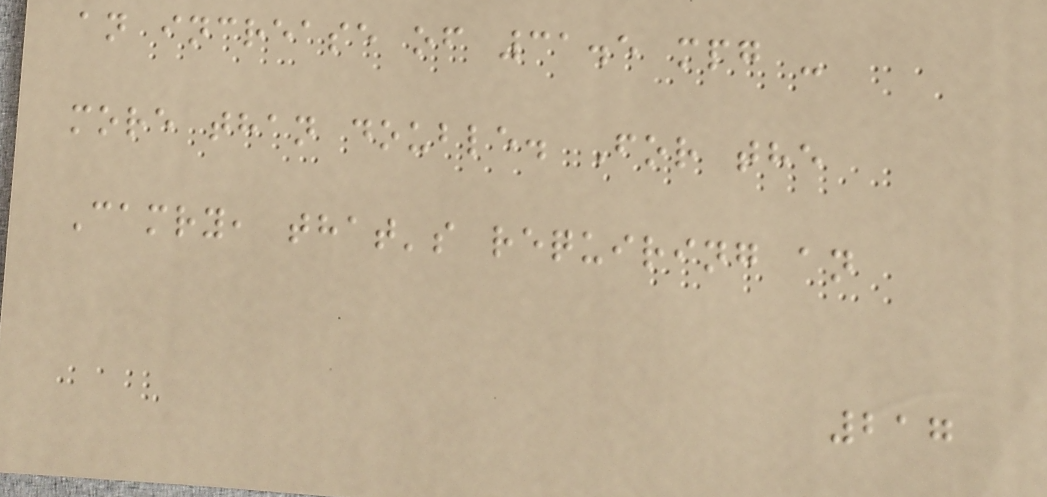an increase of 31.5 mpg -
more than double. For the
Camry, that's requiring an
217
